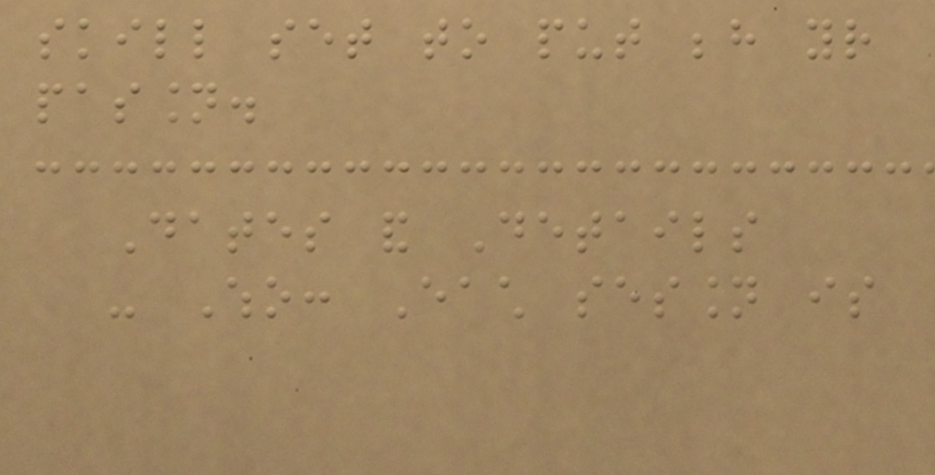skill set to put behind your
passion.
Dates and Details
- Who: Each session is
